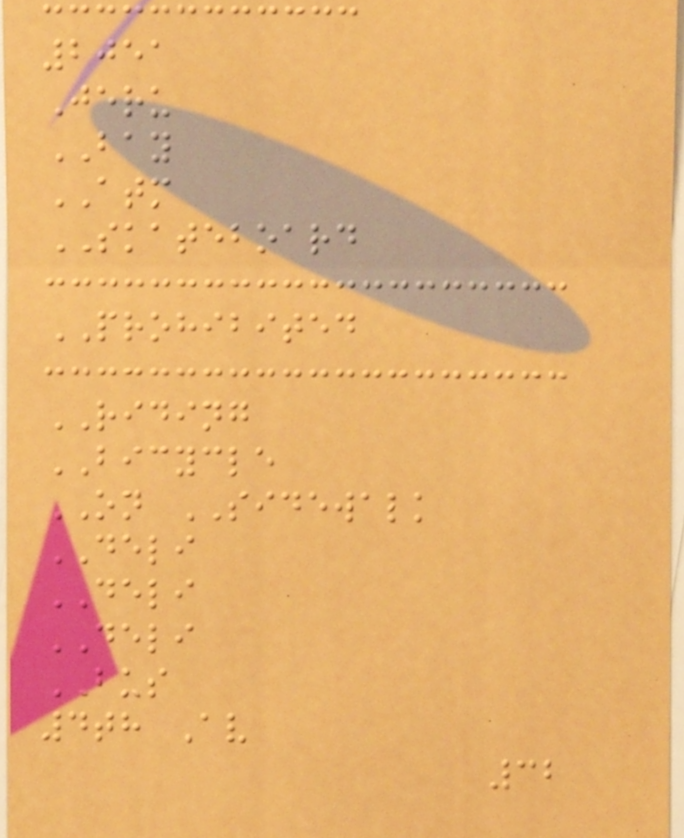2051
Jeru
BAY
ATM
SKATEBOARD
PROHIBITED
RIDING
BICYCLE
ON SIDEWALK
DELI
DELI
DELI
BUS
4th Av
32
